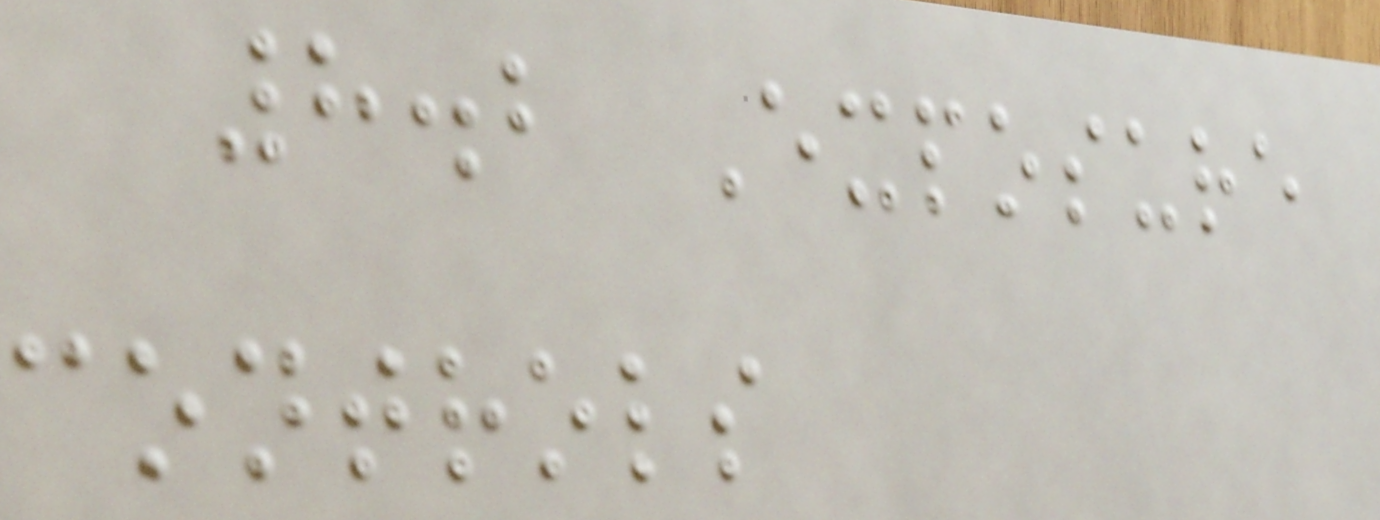8.2 Exposure
controls
